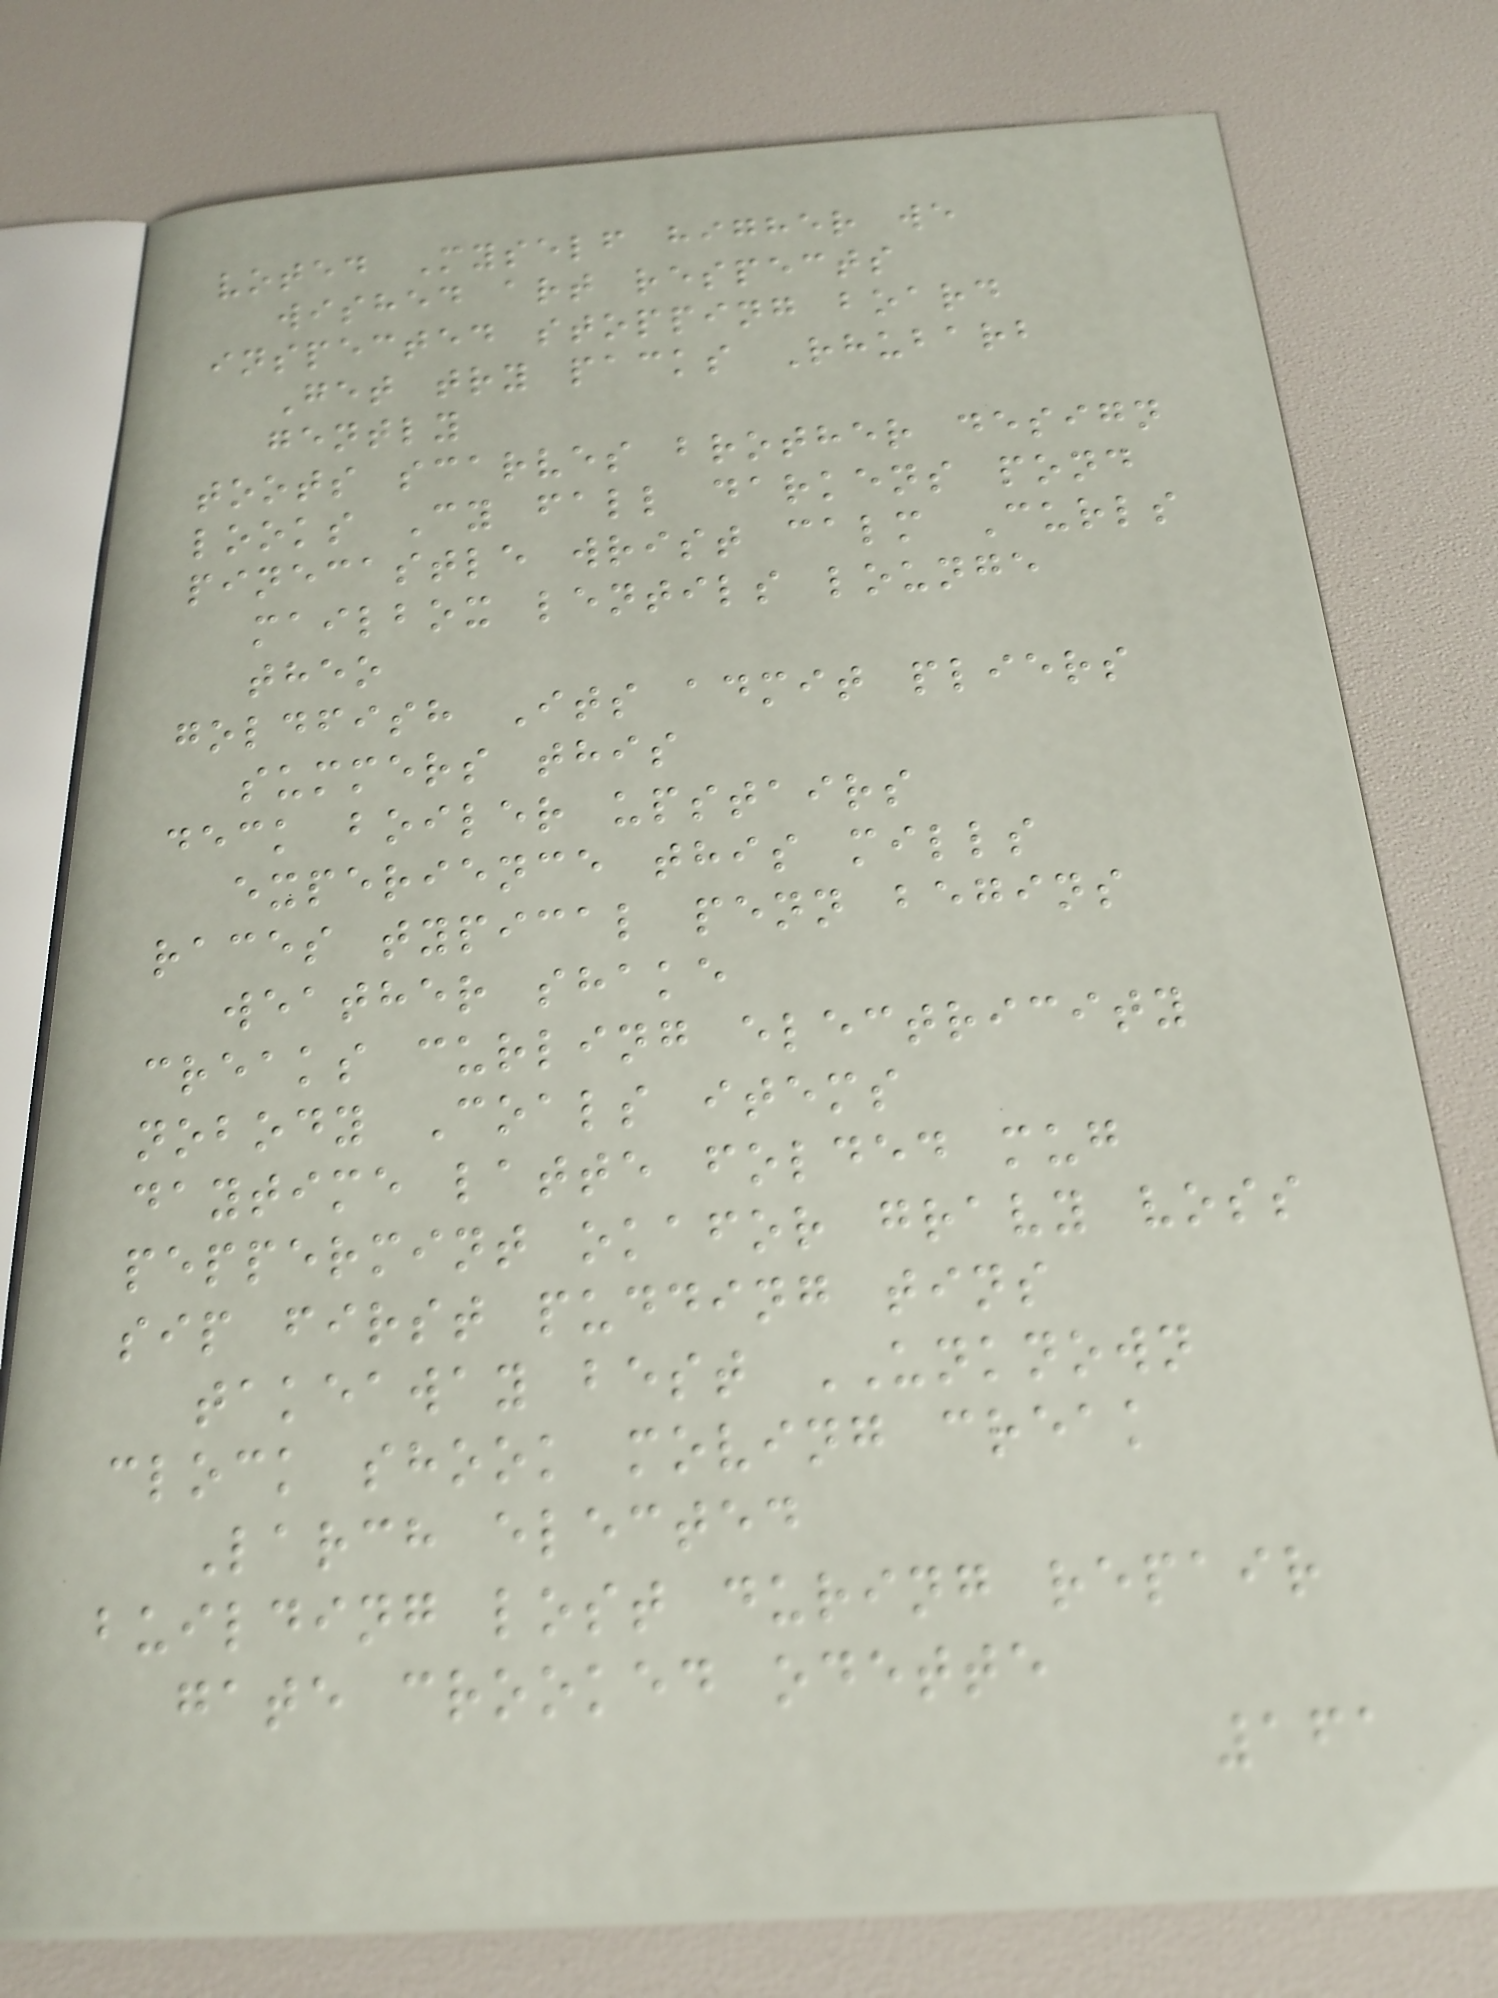voted Myself higher we
wished art respects
inspected stopping board
Get try packs Rhubarb
gently
toots scarves brother design
looks Cy fall darkens pond
pinecastle wrist calm Curls
mailbox lentils lounge
theo
goldfish Its admit pliers
summers this
deck boiler upstairs
experience this mills
races typical penn begins
weather shake
creaks curling electricity
nobody Coals items
daytime latte folded mug
peppermint okafor gravy voss
sip first pudding tins
takeaway best UNKNOWN
clock shook moving creak
Larch elected
building lost during repair
gate crooked odette
161
